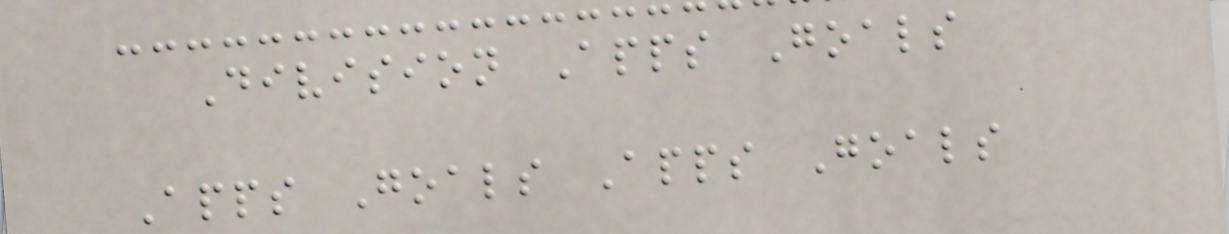Division Apps Goals
Apps Goals Apps Goals
